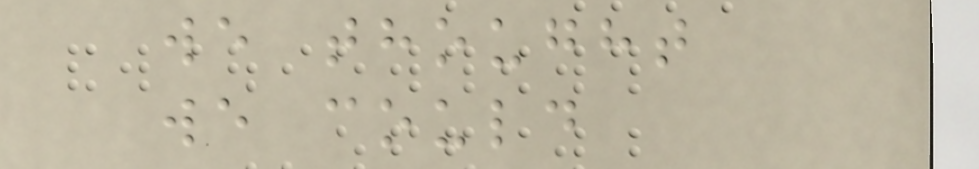we thought
we could
